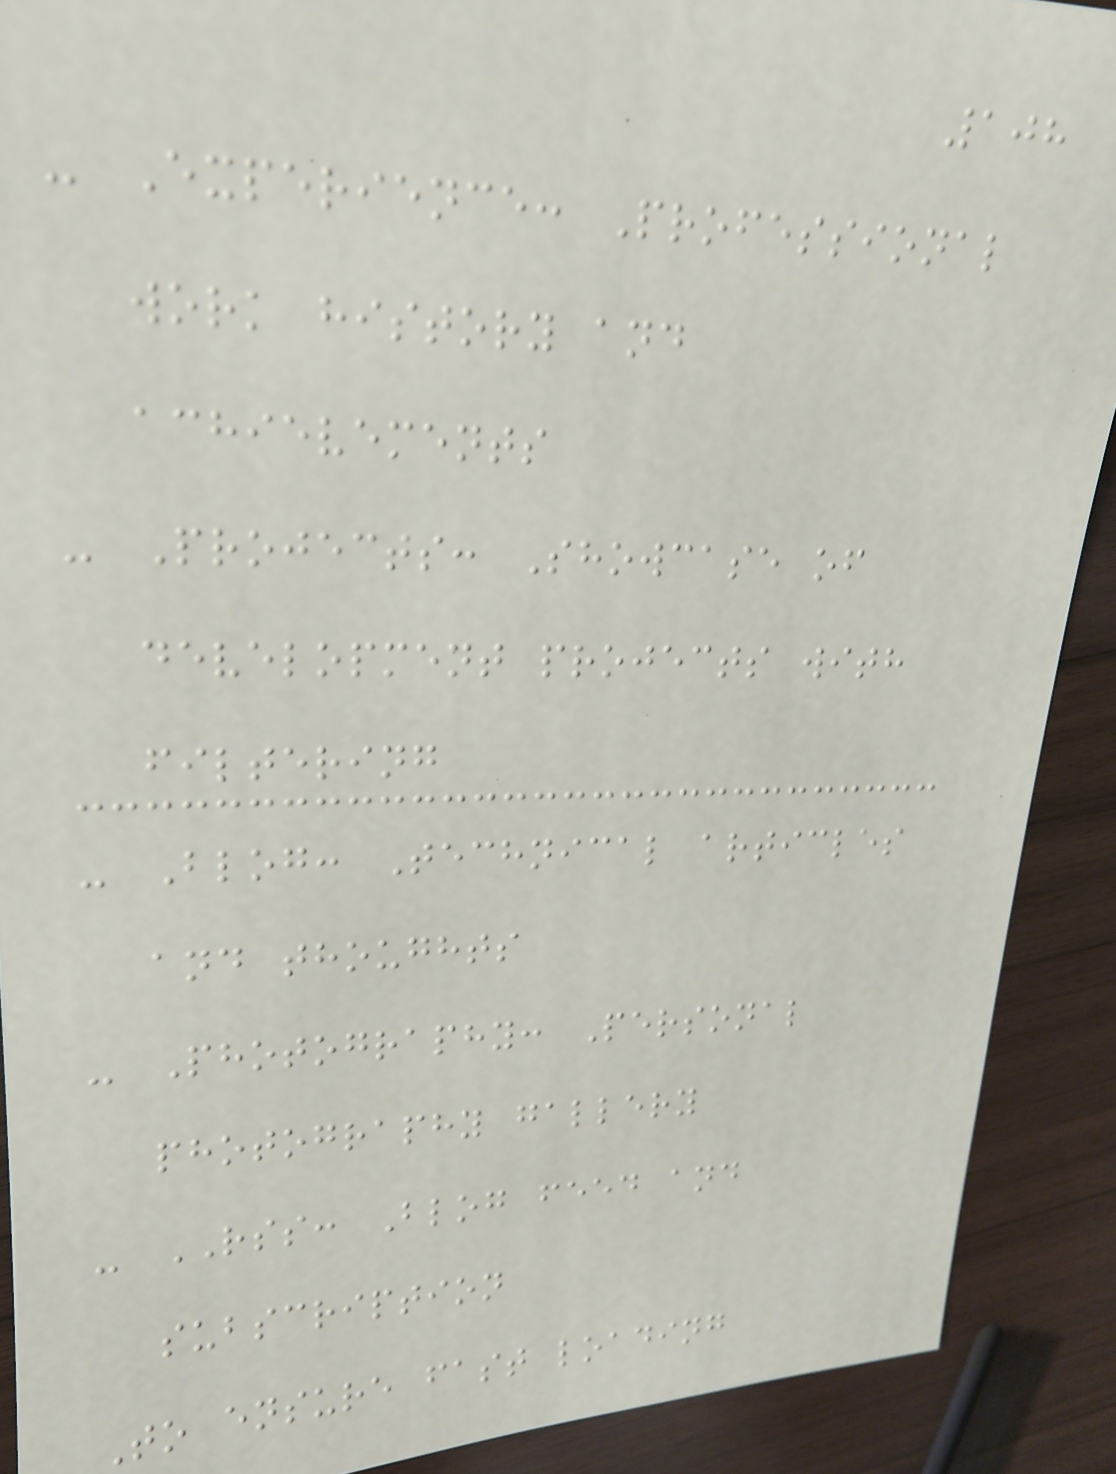108
- Experience: Professional
work history and
achievements
- Projects: Showcase of
development projects with
filtering
- Blog: Technical articles
and thoughts
- Photography: Personal
photography gallery
- RSS: Blog feed and
subscription
To ensure fast loading
